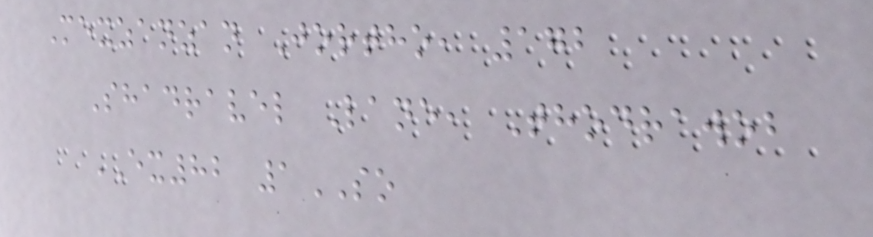Mexzanzan Jortho, 172
Shadravel Lane, Thodrawob
EX82 1SO
